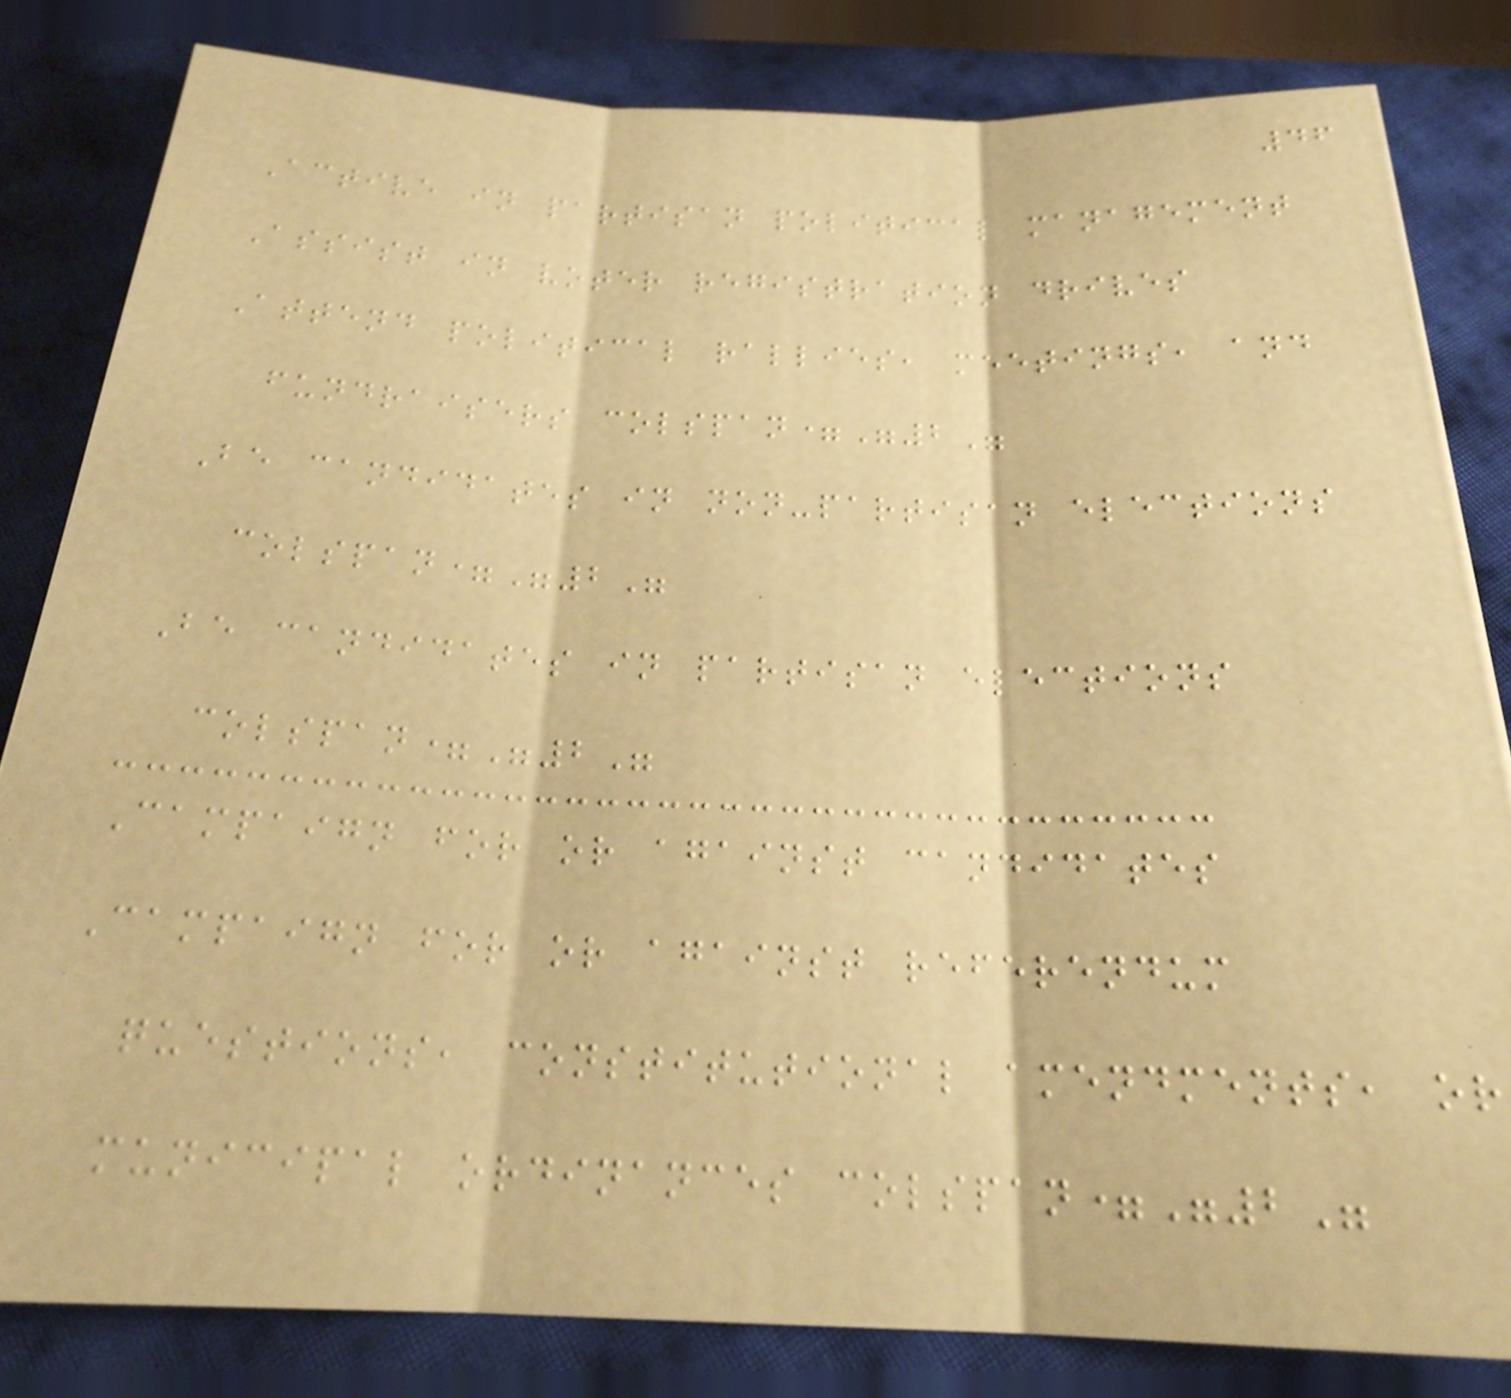46
Active in partisan political management
Assist in voter registration drives
Attend political rallies, meetings, and
fundraisers colspan="2"
Be candidates in non-partisan elections
colspan="2"
Be candidates in partisan elections
colspan="2"
Campaign for or against candidates
Campaign for or against referendum
questions, constitutional amendments, or
municipal ordinances colspan="2"
